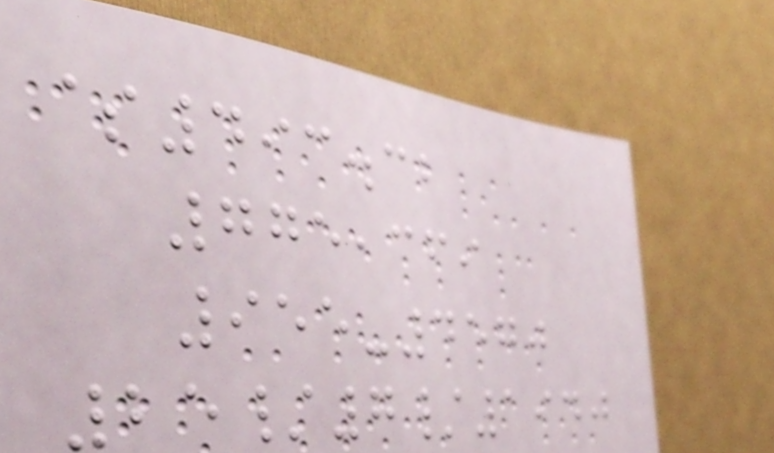$493.32
775,369
955-4570
25/7/1940
